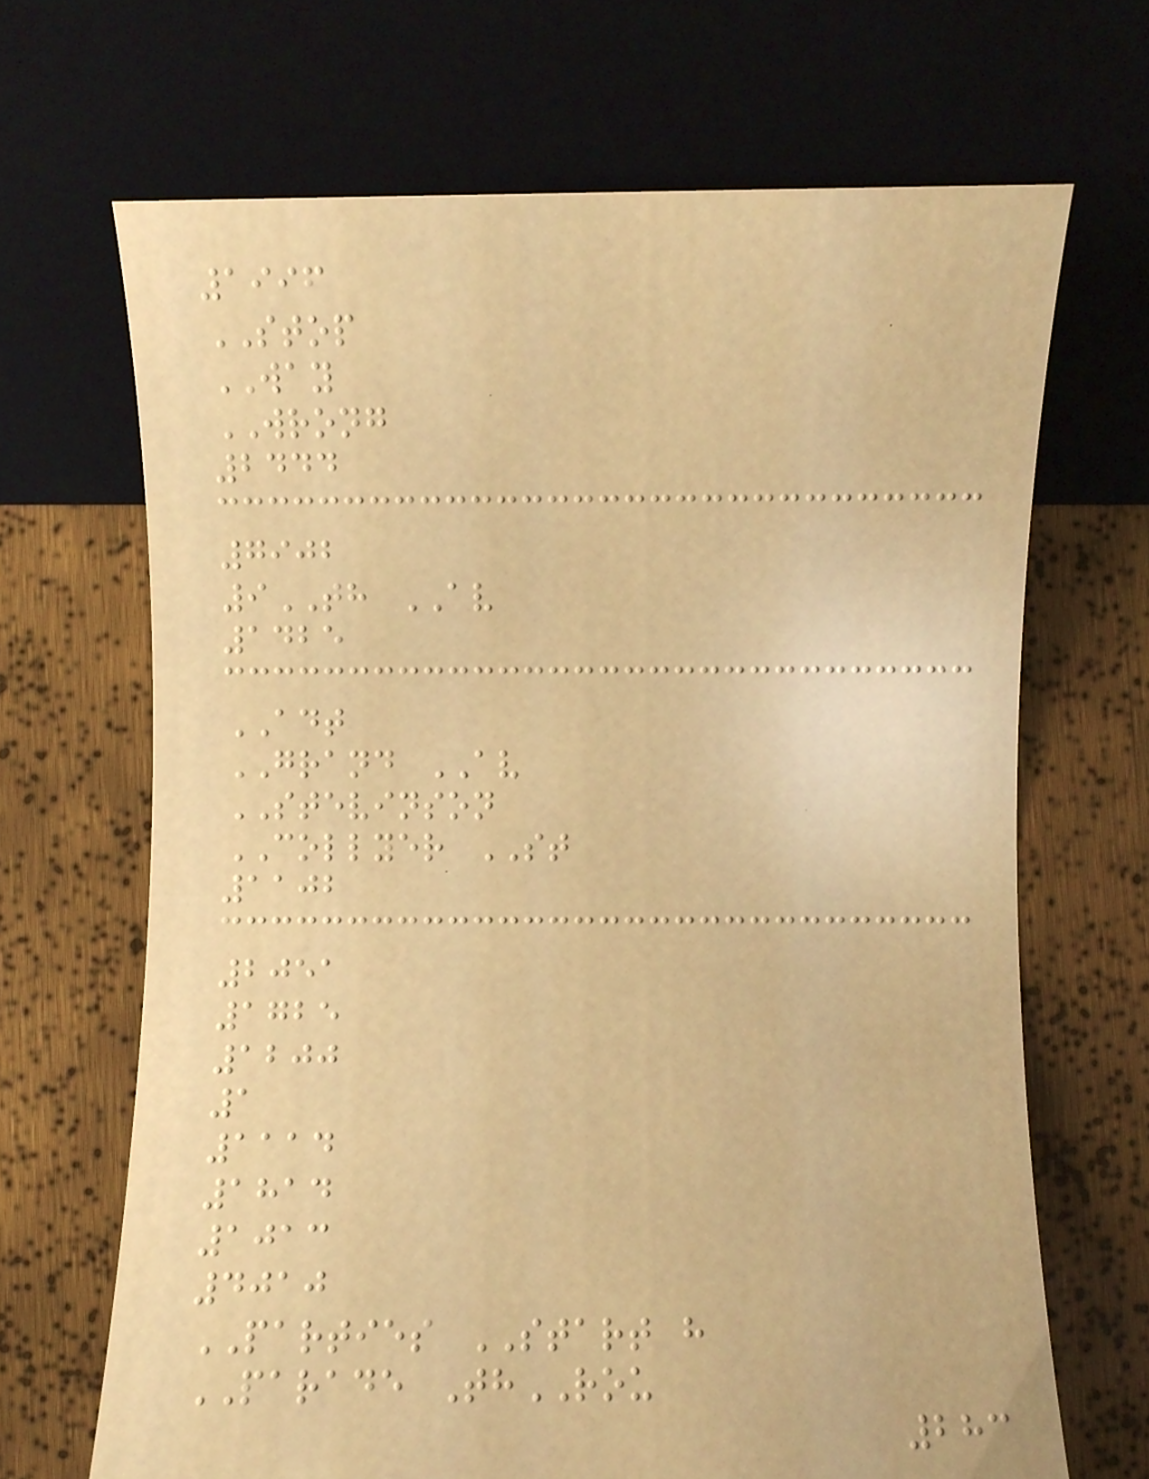1996
STOP
WAY
WRONG
2444
7902
9TH AV
1425
ADT
GRAND AV
STEVINSON
COLLYER ST
1102
2051
1725
1200
1
1114
1814
1013
4010
PARTIES START h
PARADE ThROU
283
